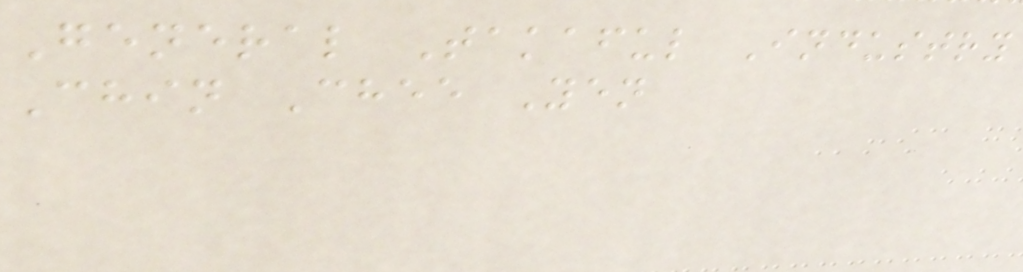General Takaful Industry
Chin Chee Yen
